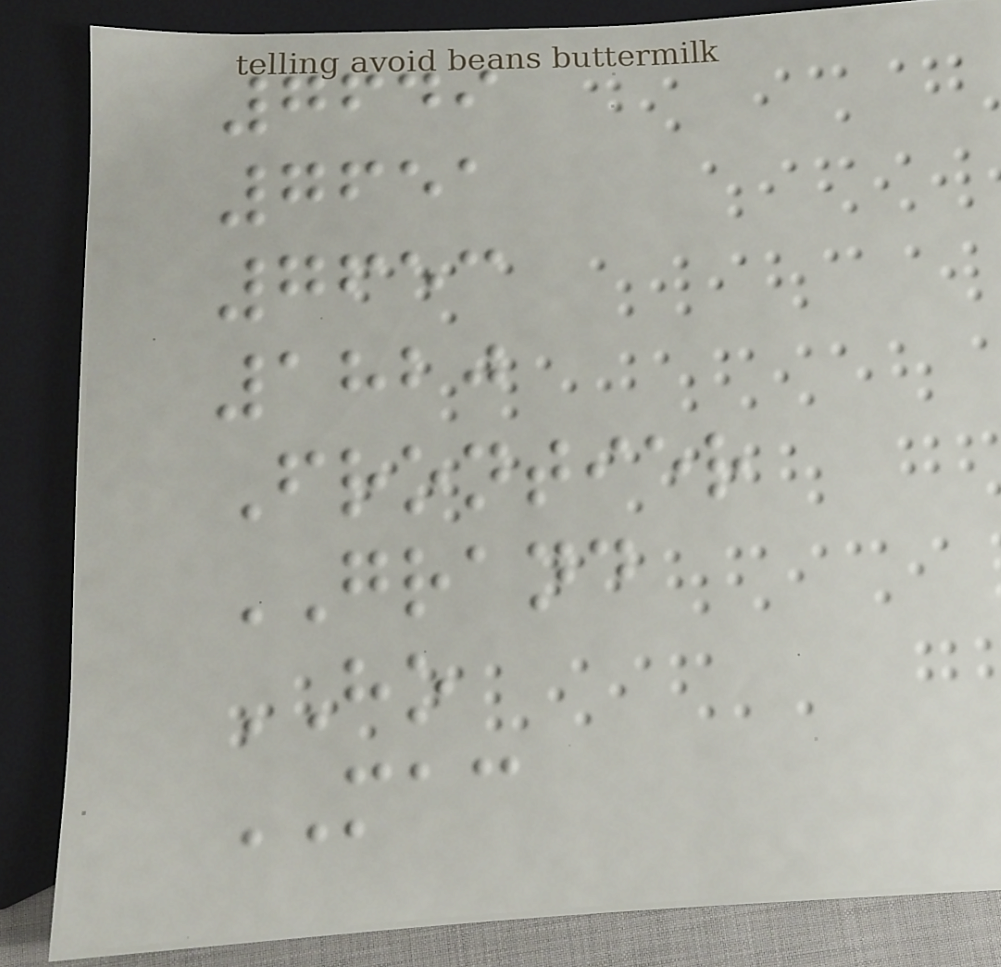7649
7651
7653
1820
Frontier
GRAND
HO
MAC
